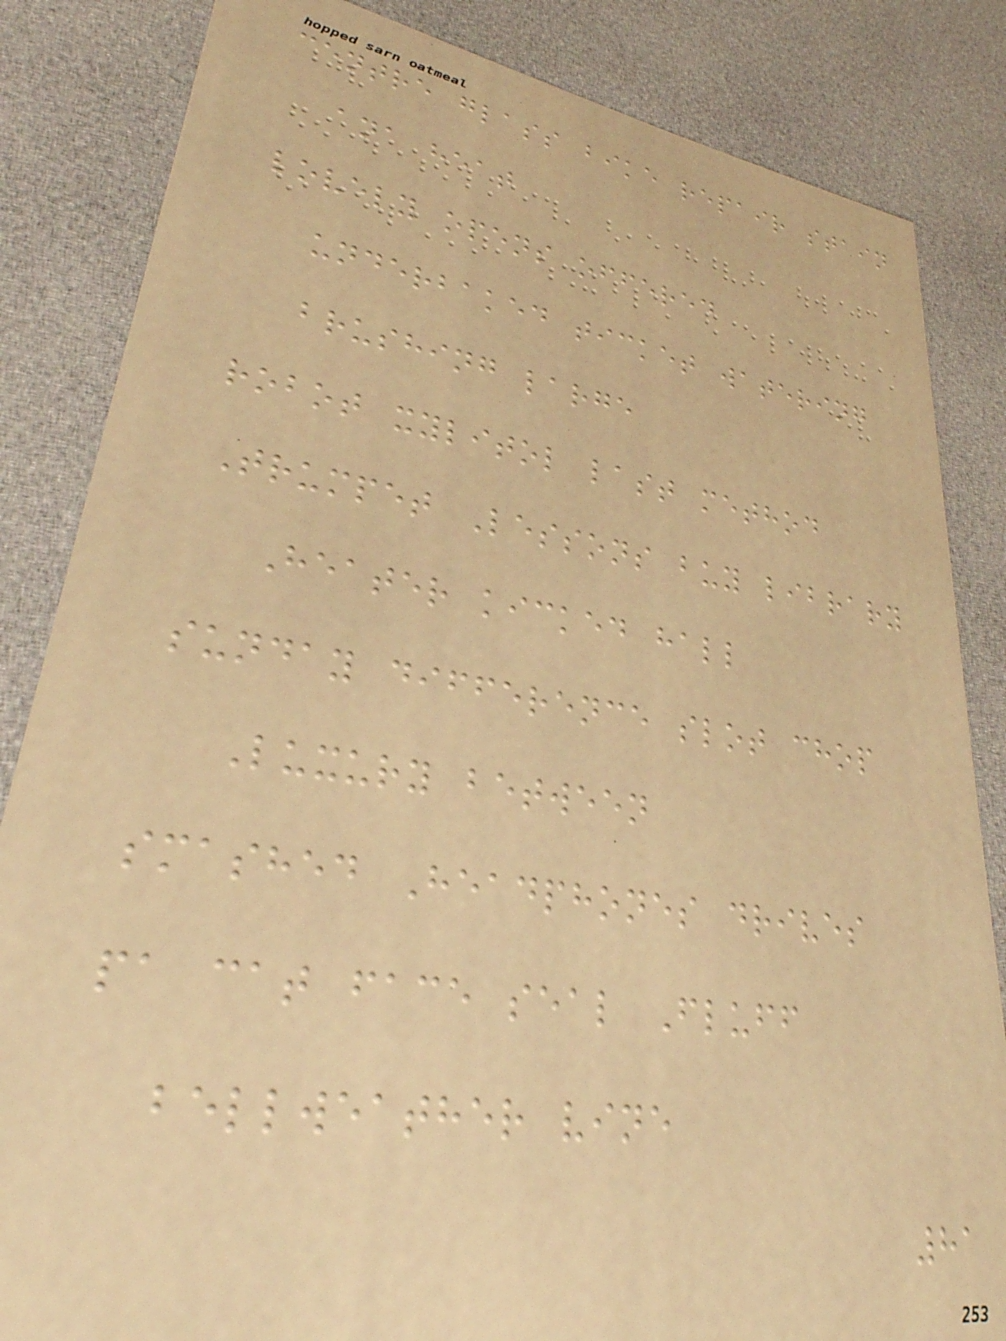centre glass bike repair stain
ana heat
lovely opens offered
underbaked ticket watering
brushing large
robot xylitol last method
Trumpet Lessons buy library
Heater kicked hall
sunday difference slot chop
Luxury between
smashed Headphones drives
pa cat face seal Fluff
bellweather vine
81
